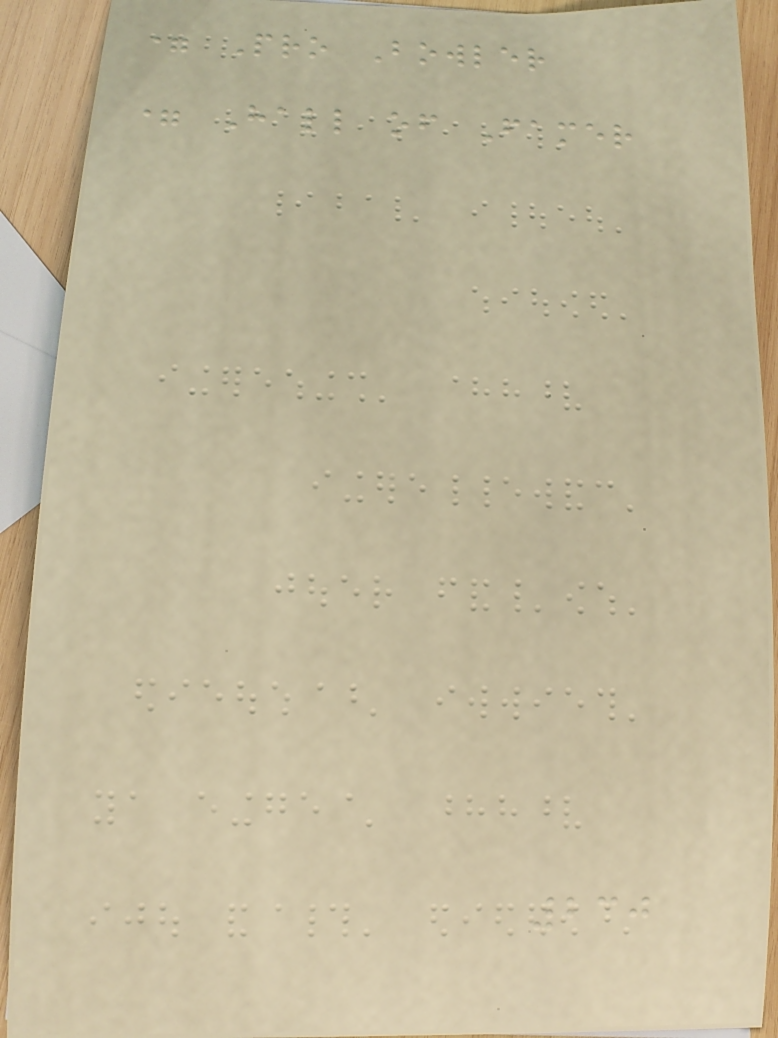= Pro Bowler
= Hall of Famer
230
